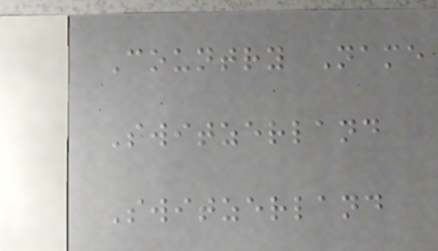Country Name
Switzerland
Switzerland
